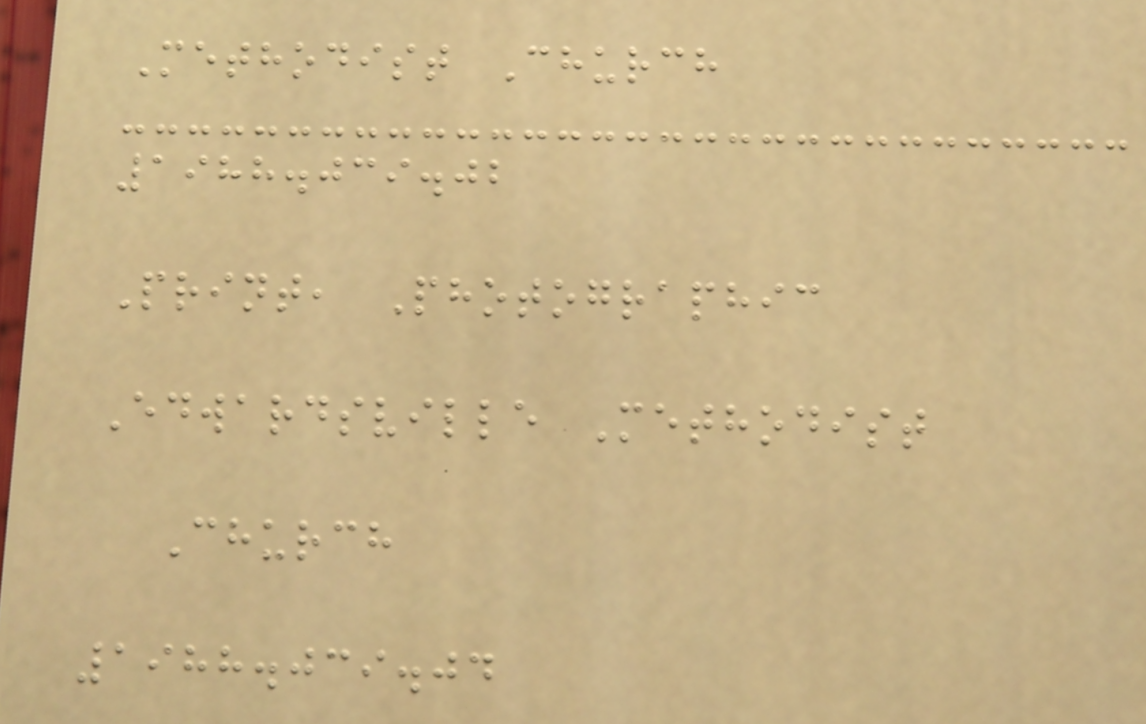Methodist Church
1988.039.02
Print, Photographic
Edwardsville Methodist
Church
1988.039.04
